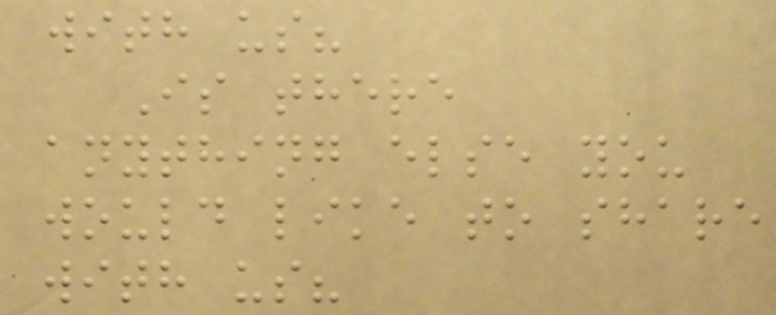with us?
Is there
anything else you
would like to share
with us?
